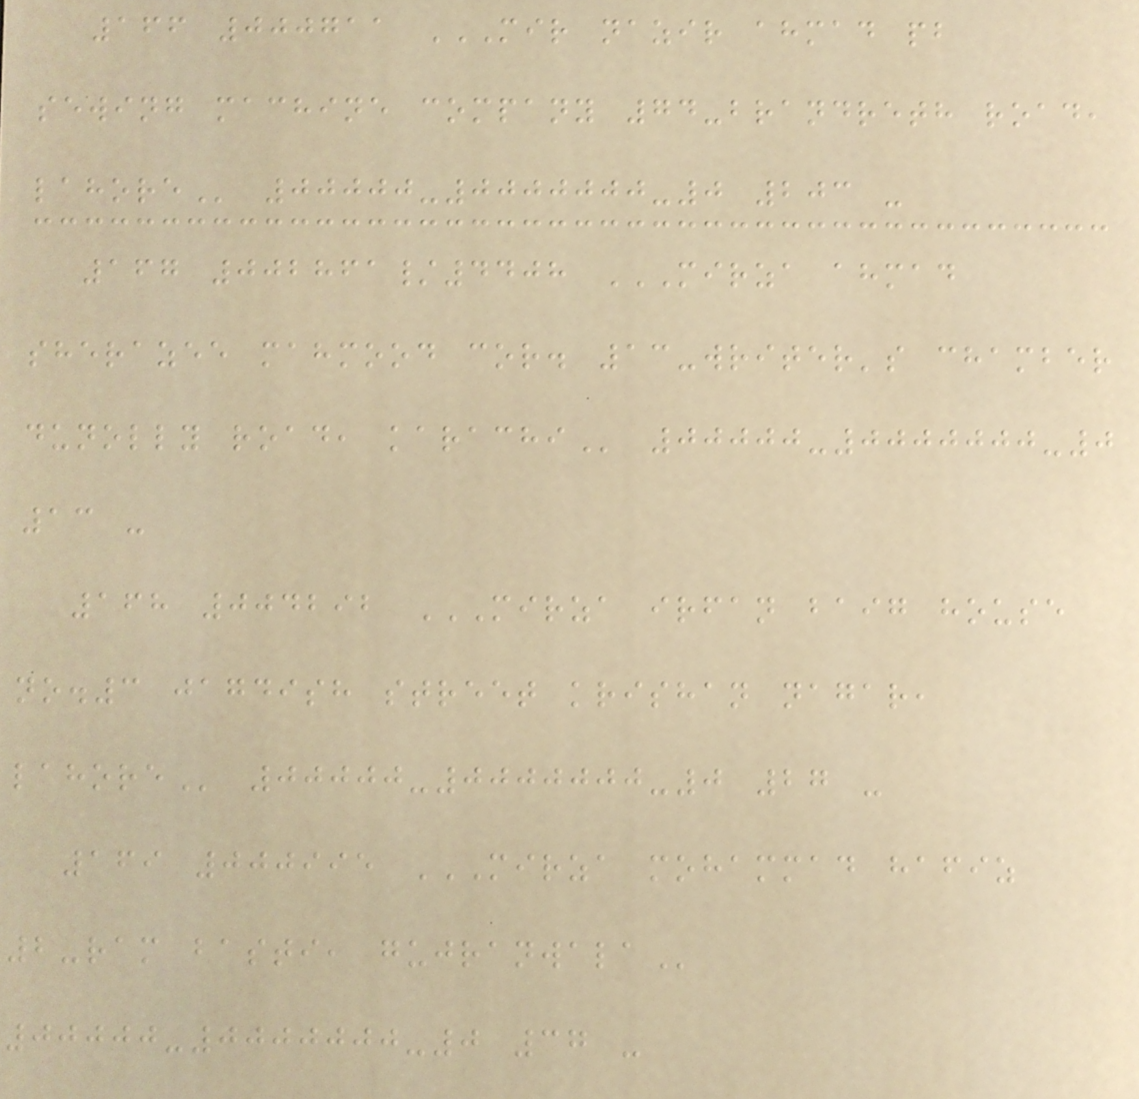166 000711 MIR NAZIR AHMAD PB
SEWING MACHINE COMPANY 74-BRANDRETH ROAD,
LAHORE 00000-0000000-0 203 -
167 002861/4408 MIRZA AHMAD
SHERAZEE MAHMOOD COR. 13-WRITER'S CHAMBER
DUNOLLY ROAD, KARACHI 00000-0000000-0
13 -
168 004292 MIRZA IRFAN BAIG HOUSE
NO.3 JAGDISH STREET KRISHAN NAGAR,
LAHORE 00000-0000000-0 27 -
169 000995 MIRZA MOHAMMAD HAFIZ
2-RAM BASTI, GUJRANWALA
00000-0000000-0 37 -
